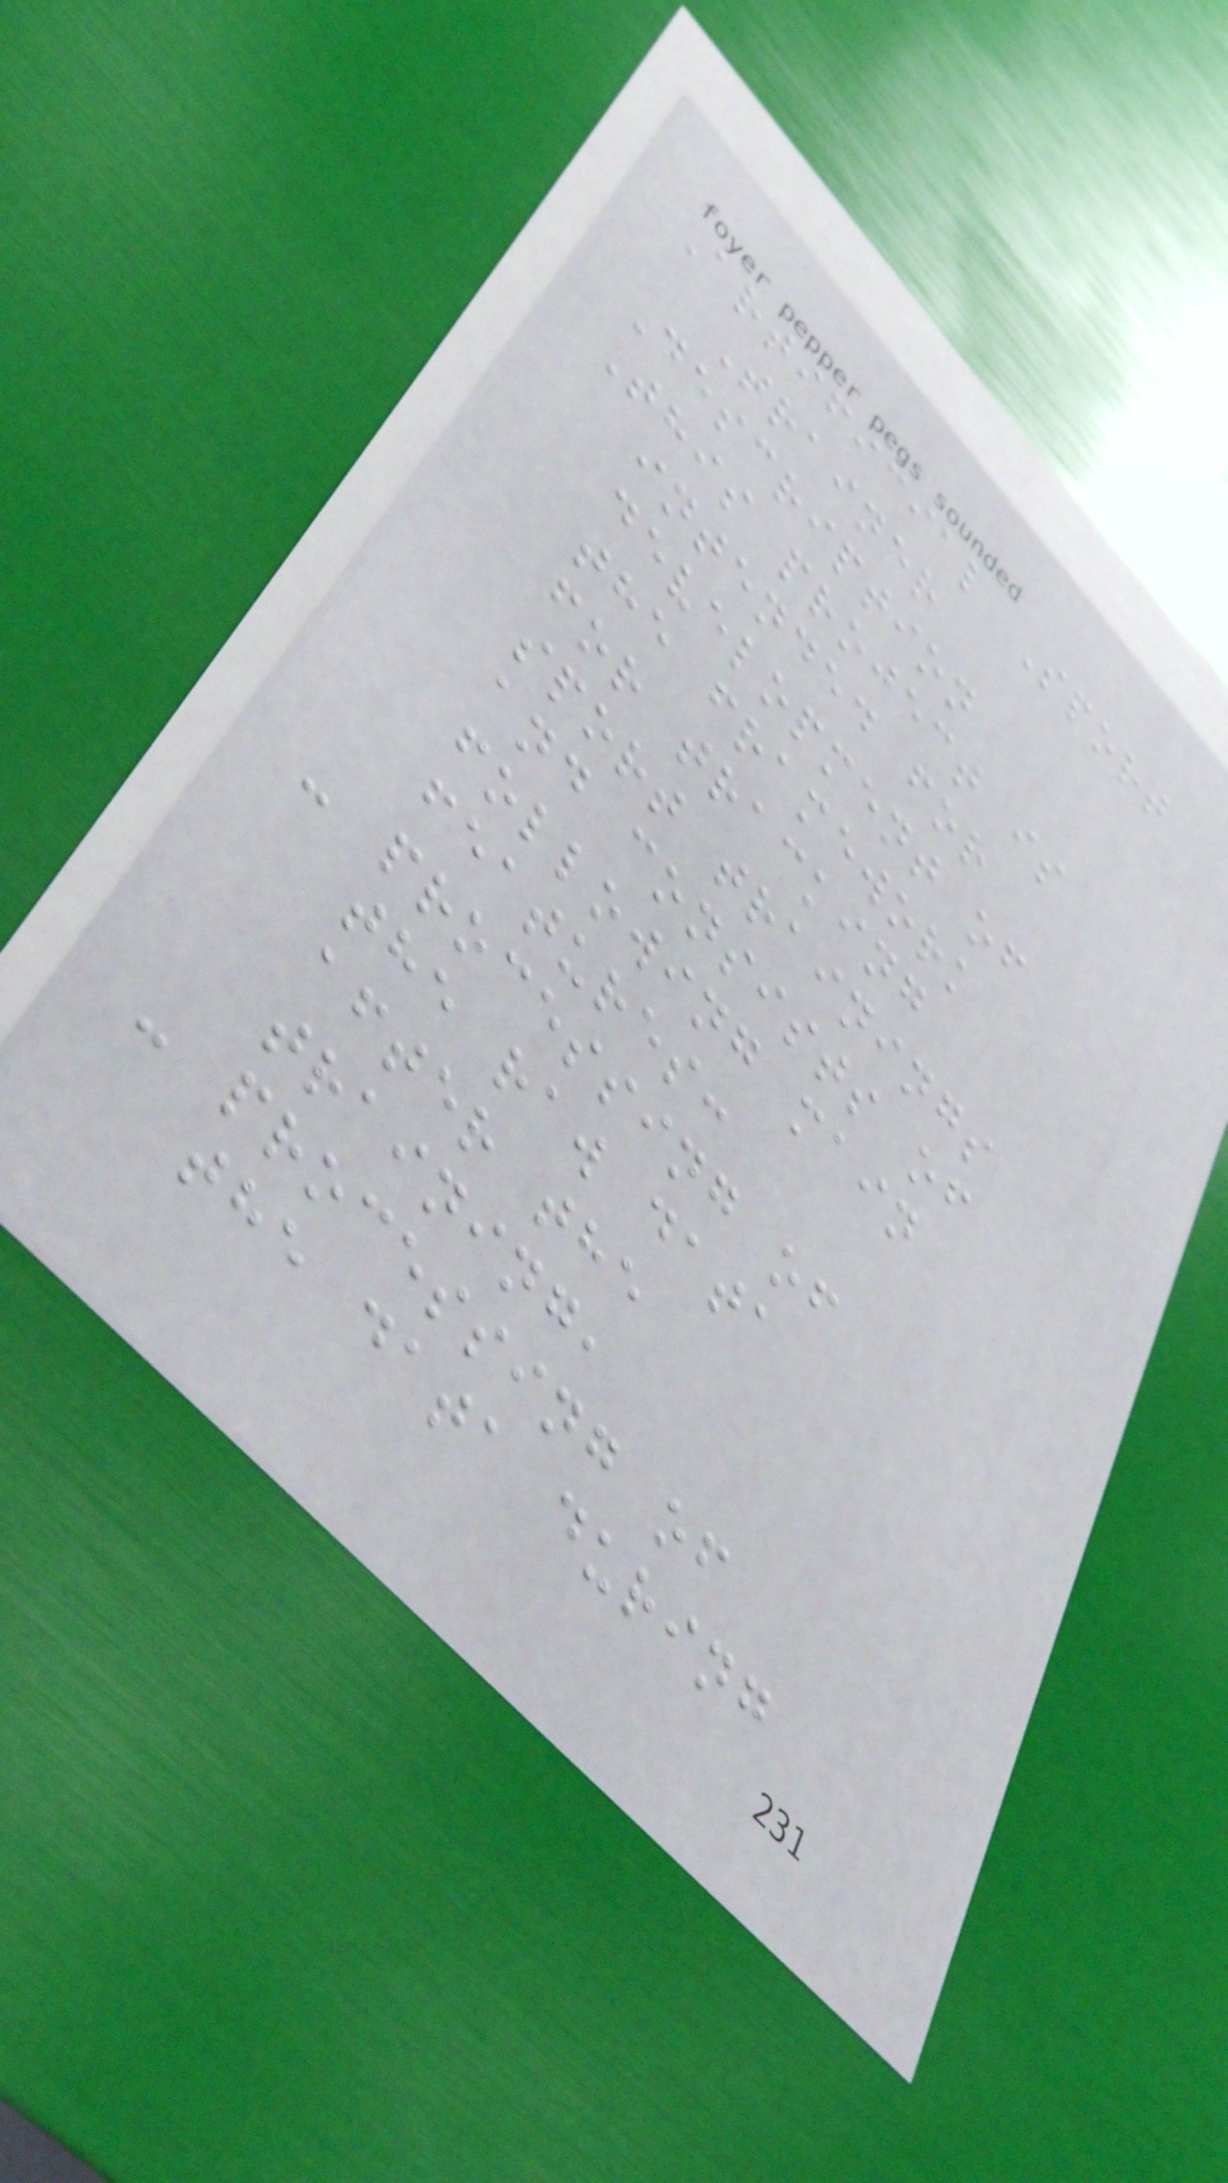Artificial Sport
Trainer
Description
This project is
intended for
development of
the framework
for tracking
sport trainings
and consists of
following main
features:
- processing of
the raw data
after the
training,
- processing of
the data during
